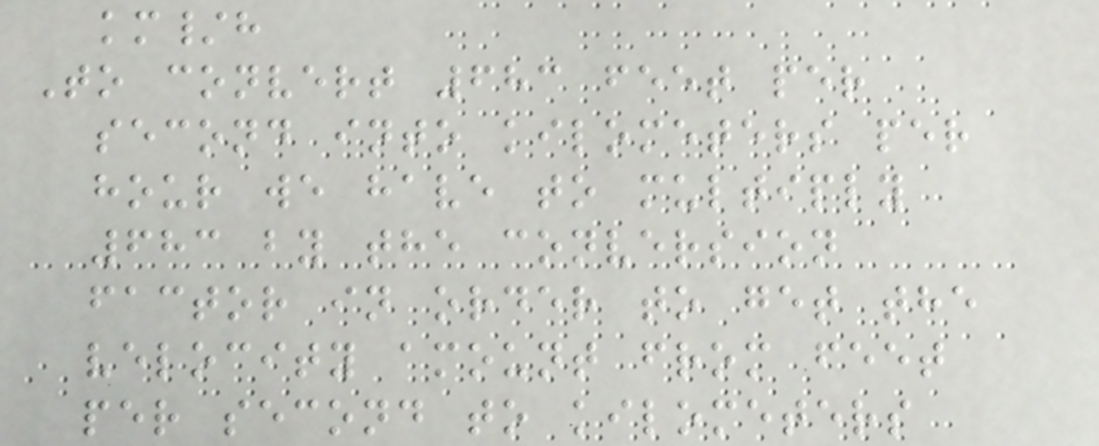km/h
To convert 683 feet per
second into kilometers per
hour we have to multiply
683 by the conversion
factor in order to get the
velocity amount from feet
per second to kilometers
